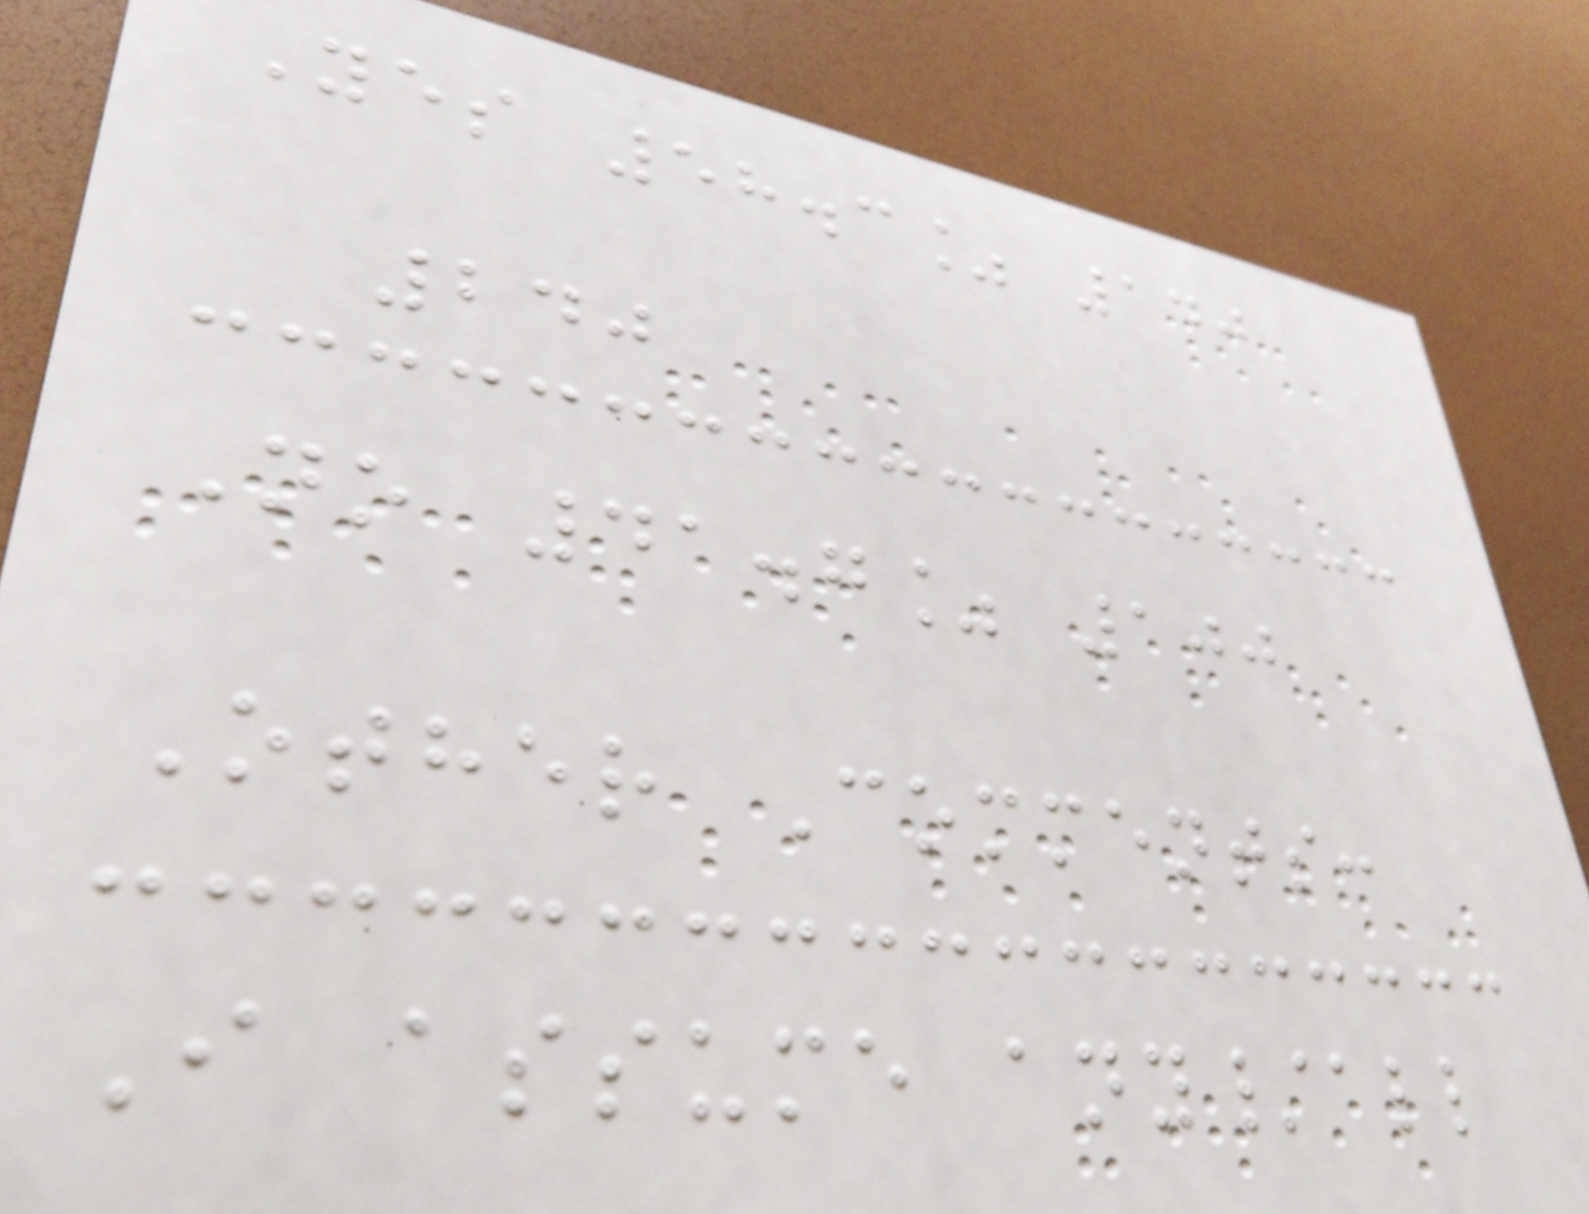Yes 58.3% 140
240
No 41.7% 100
Other Comments:
I assume any/all
